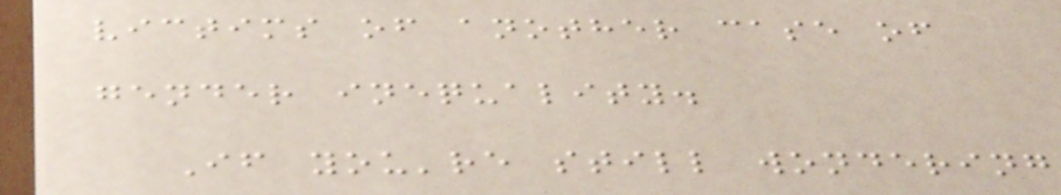victims of another case of
gender inequality.
If you're still wondering
